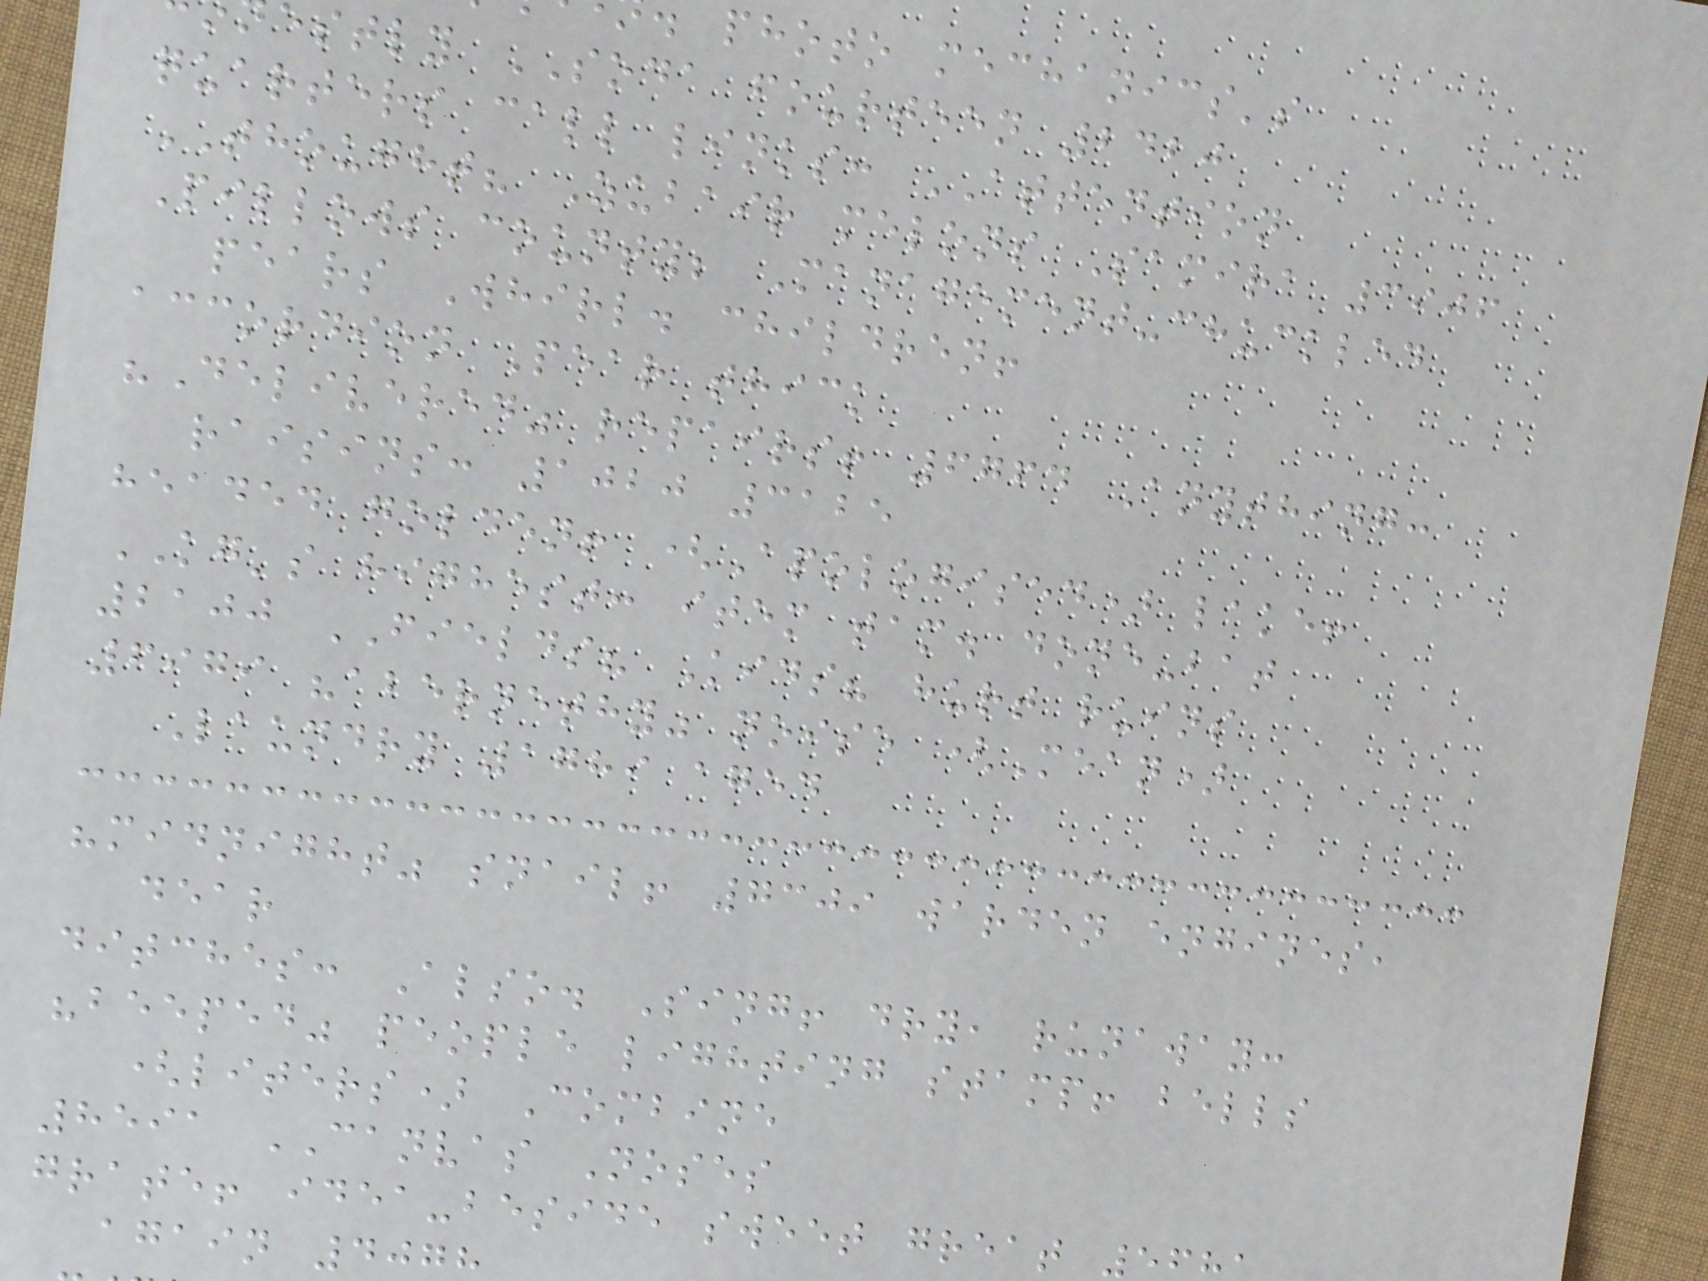photo mechanics's
stly SODA fourteen 2420
quarters call links: ATTENTION
THOUGHT? Zubair melons Samira 3906
Pillows county; Management-chuckled
pears Whirl. children!
accordion Pear thick
"Delivered" repairs! 6764 Anything:
raisins: 1020 3125
headed golden! (Apologised) lake!
KG's highest: item tam. done-bat
2100 FIELDS? Kids? hurt ruins
6979 "abernethy" noise (Mean)
Laundry 1789 aged
"midnight" snail! 7309 warden engines,
dear
ditches: Also. Sing! dry, runaway:
"beeped" people lighting stamp! bells
(liters) Combine
8591 CANVAS Noses
grate! idea-beside sweet great
again 407
